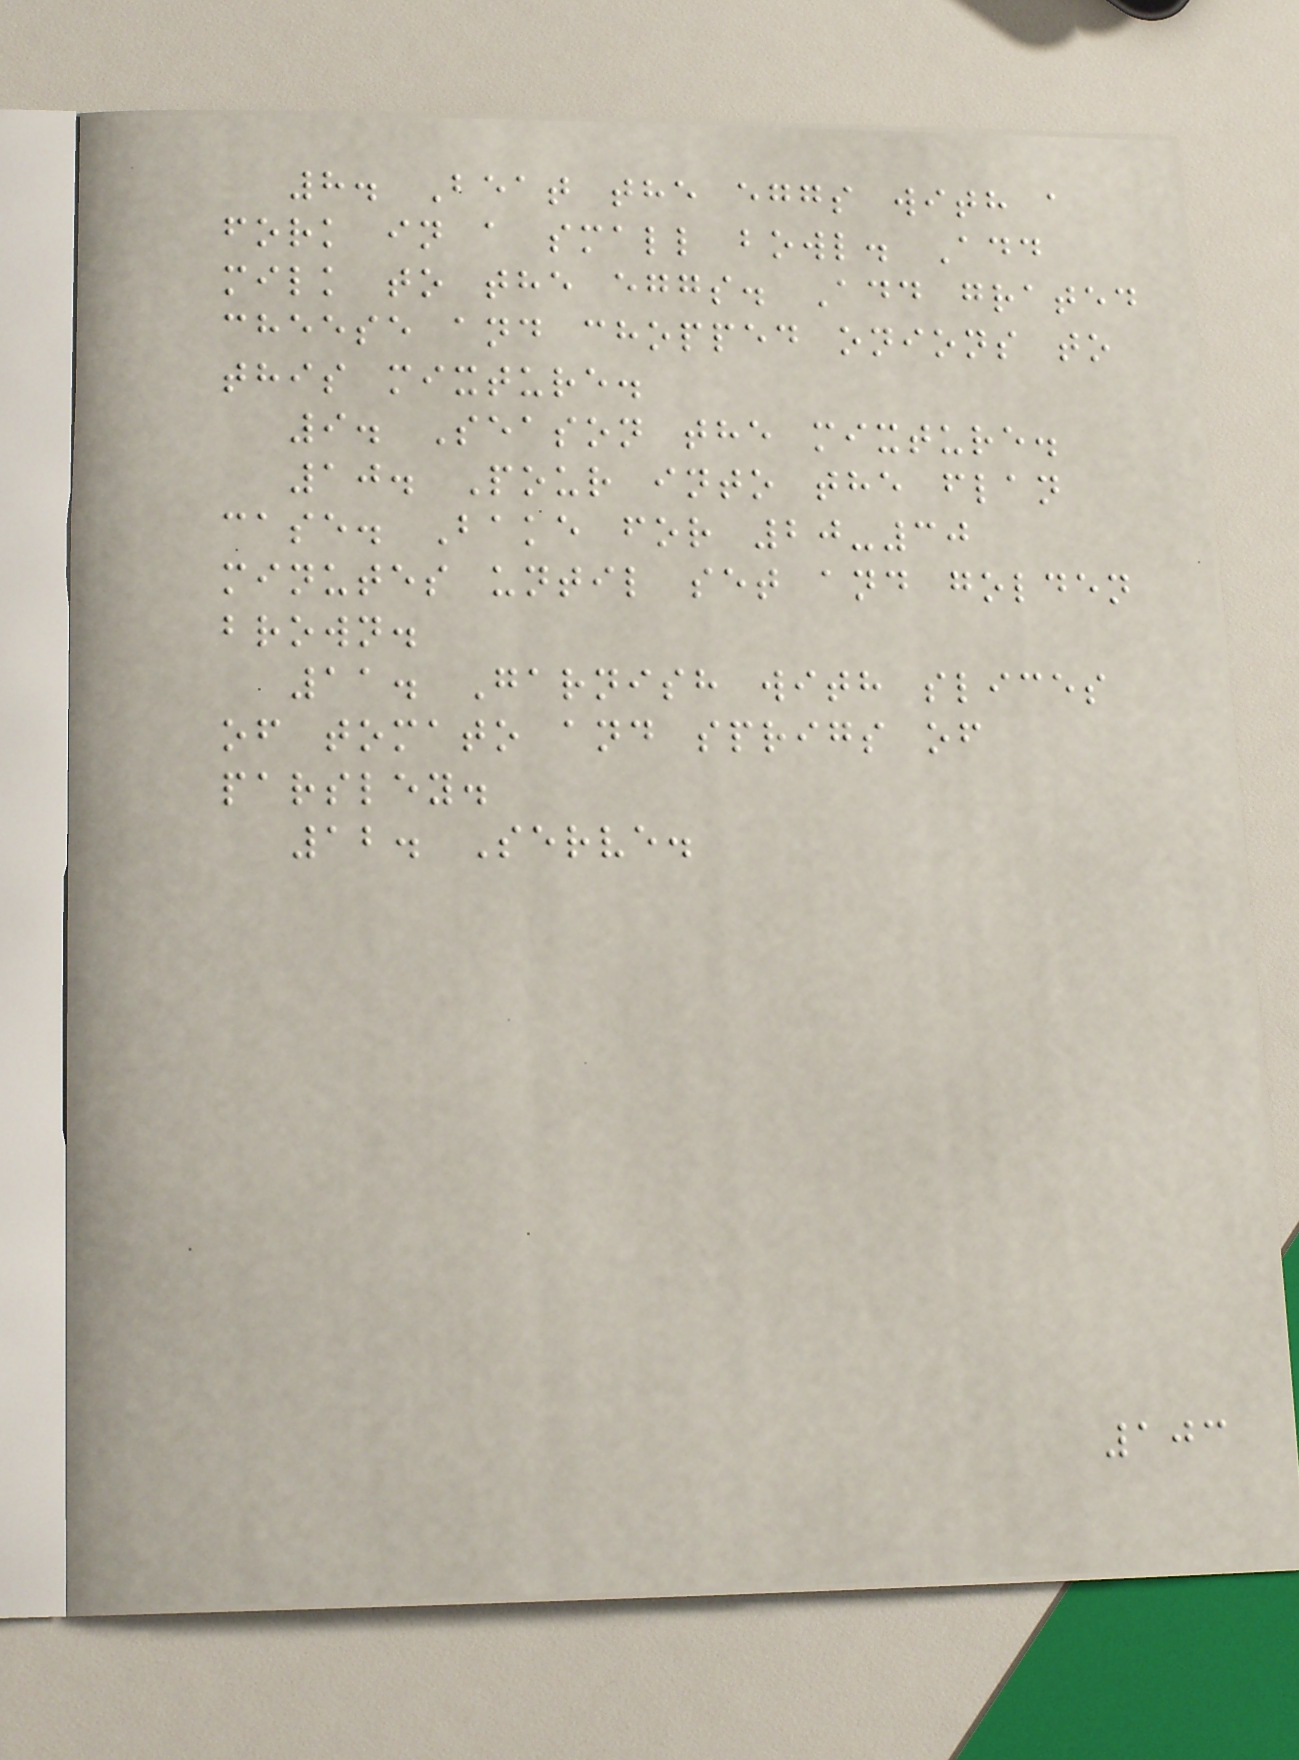8. Beat the eggs with a
fork in a small bowl. Add
milk to the eggs. Add grated
cheese and chopped onions to
this mixture.
9. Season the mixture.
10. Pour into the flan
case. Bake for 20-30
minutes until set and golden
brown.
11. Garnish with slices
of tomato and sprigs of
parsley.
12. Serve.
103
